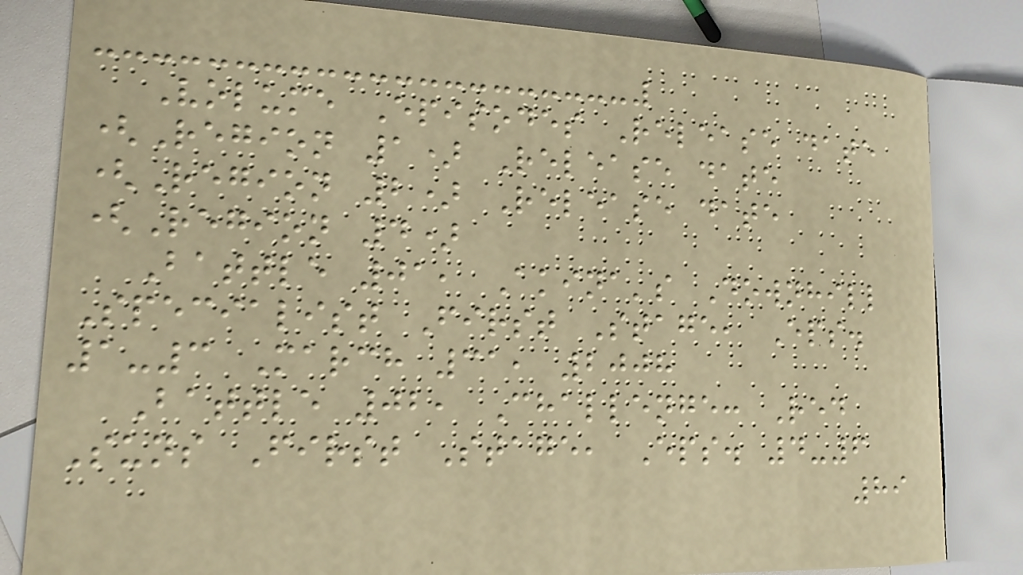Volume Episodes Release date
(Region 1) Release date
(Region 2) Release date
(Region 4)
Battle 01, Akina's Downhill
Specialist First Stage, Eps.
1-3 March 31, 2008
Battle 02, Challenge: Red
Suns First Stage, Eps. 4-6
89
